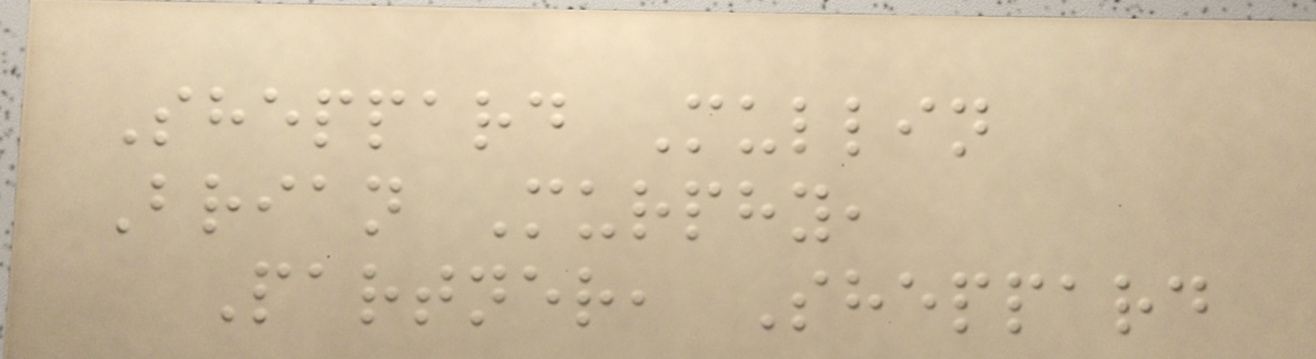Sheppard Mullin
Brian Murphy,
Partner, Sheppard
